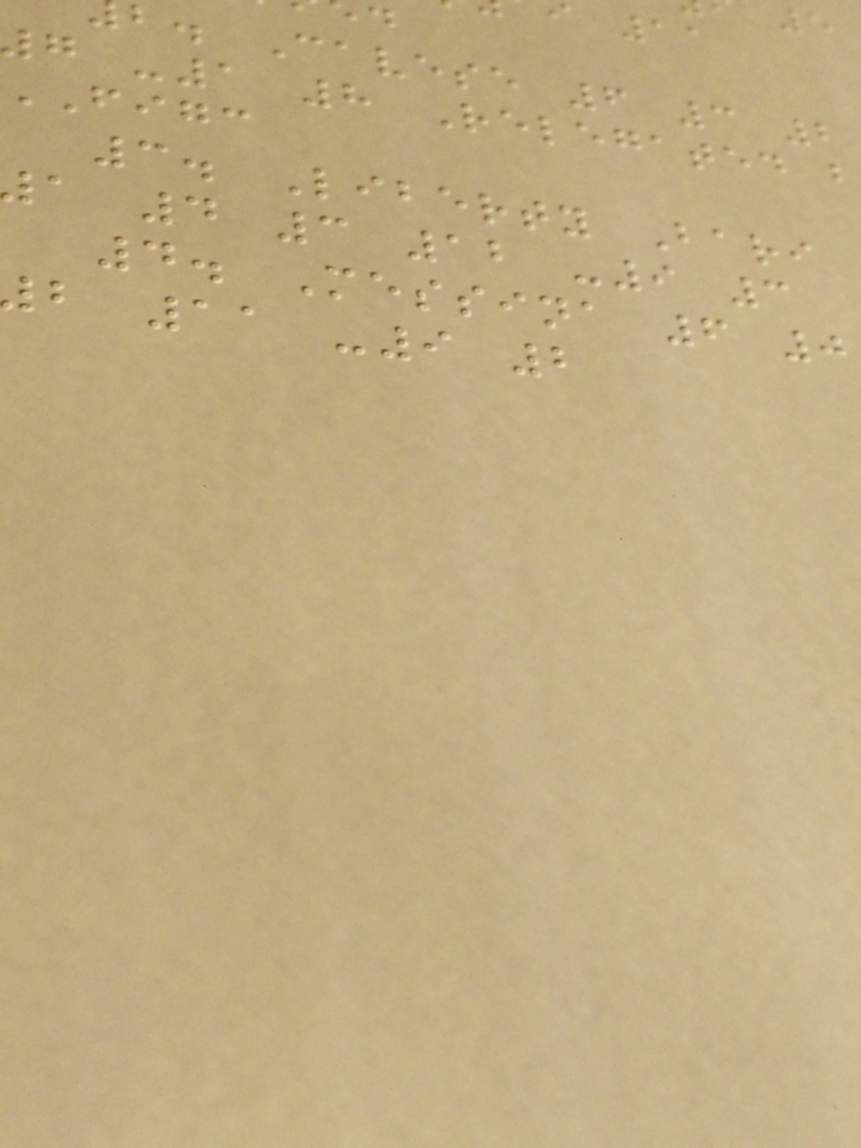b. Cavese 6 3 2
7 -1 8 Relegated b
figc
3. Liberty Bari
a 4 3 12 -9 3
4. Messina 6 0
b 11 -9 2
